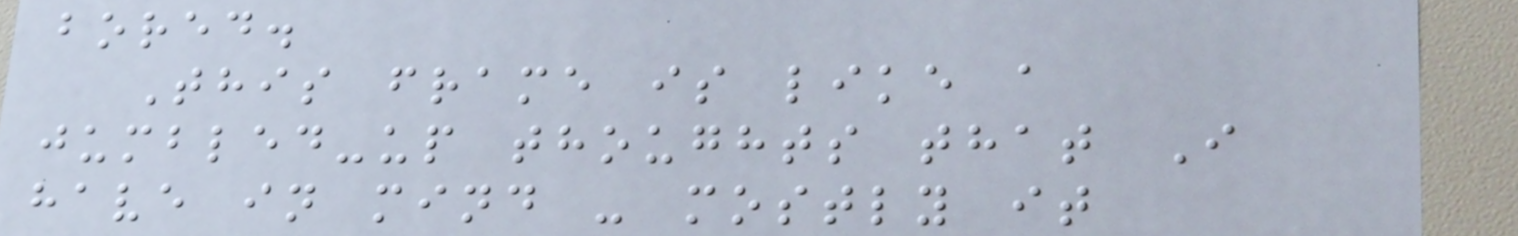bored.
This frame is like a
jumbled-up thoughts that I
have in mind - mostly it
